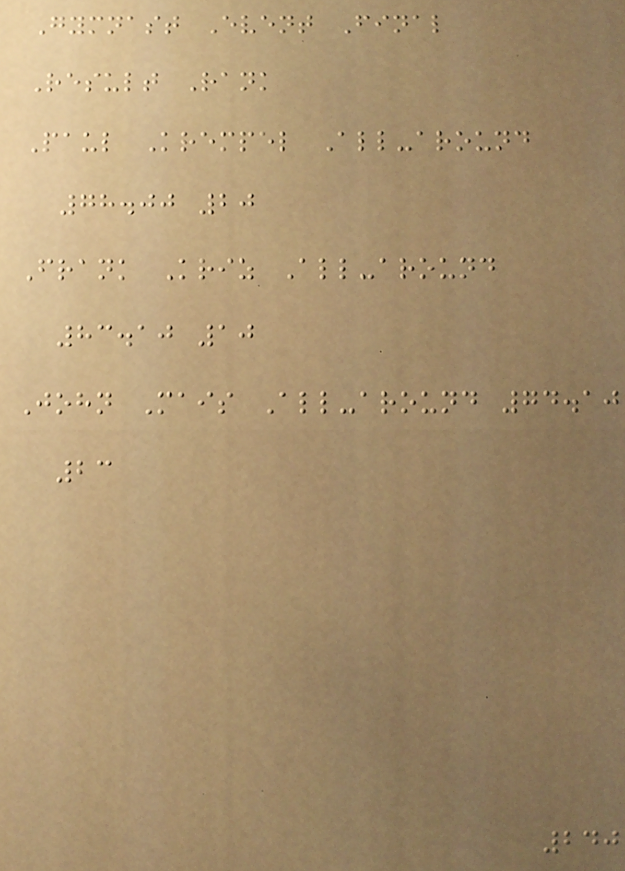Gymnast Event Final
Result Rank
Paul Krempel All-around
78.00 20
Frank Kriz All-around
83.10 10
John Mais All-around 74.10
23
240
